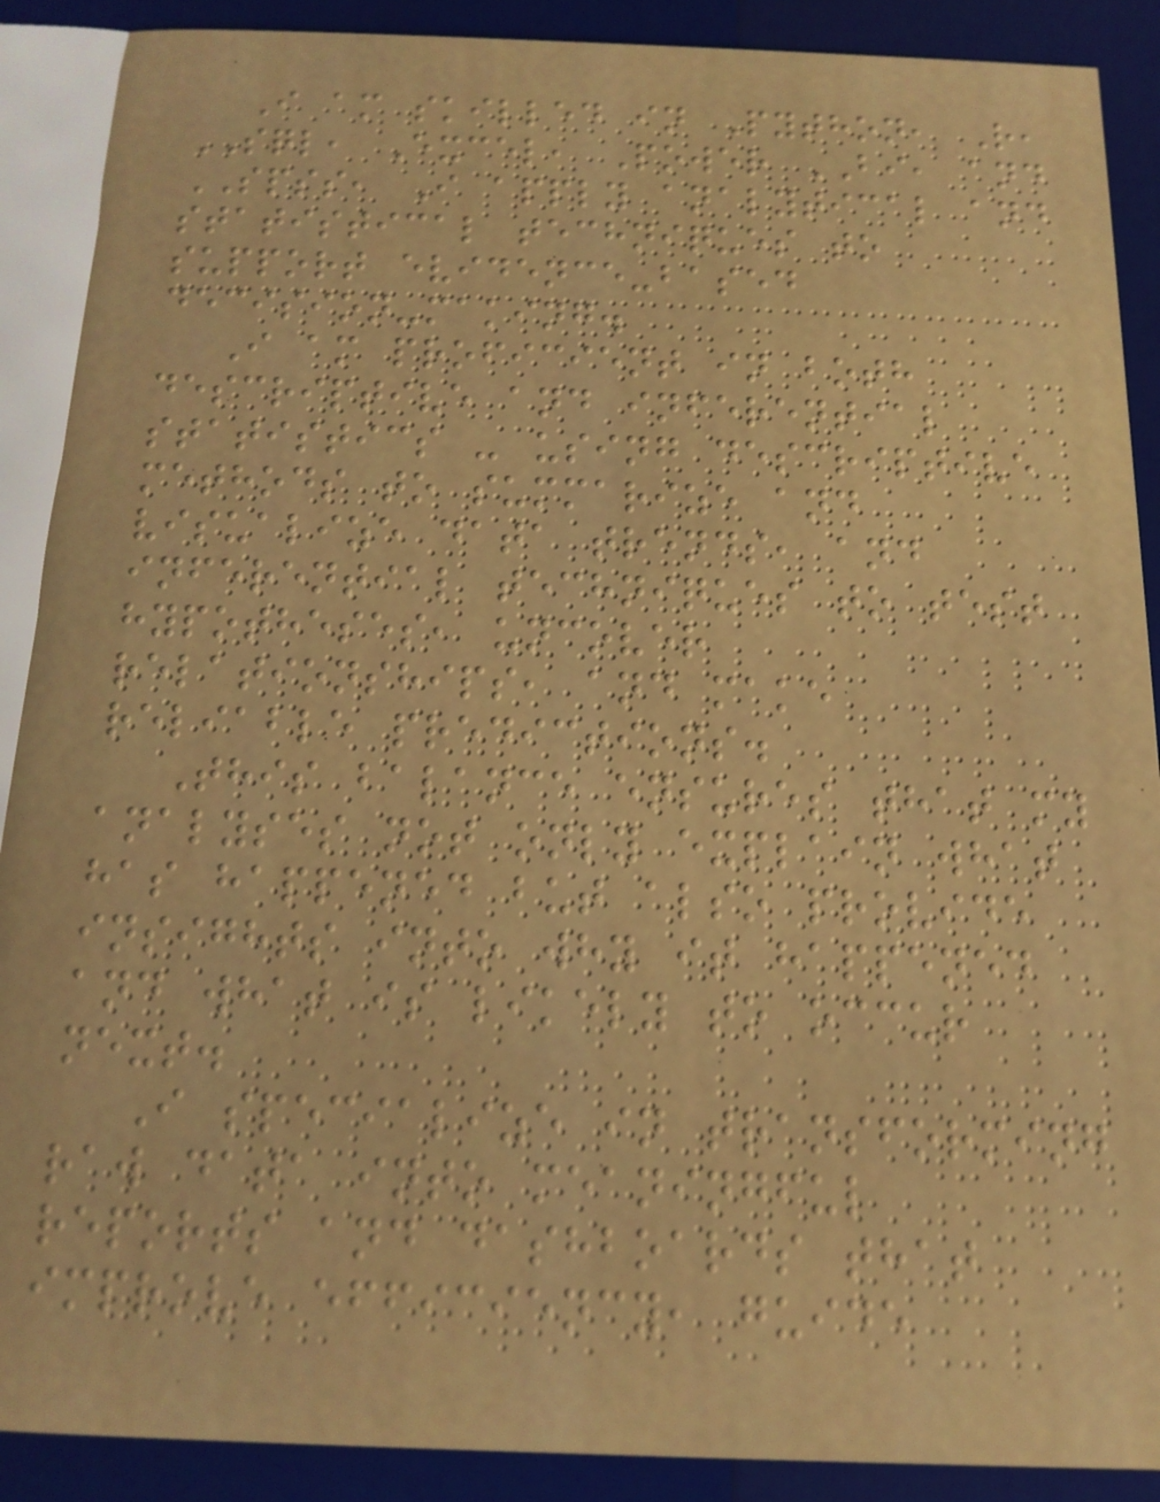I am skilled in Python, R,
SQL, Excel, Power BI, and
SPSS, I apply analytical and
statistical techniques to
support evidence-based
decision-making.
I am proficient in both
descriptive and inferential
statistics - using descriptive
methods to summarize and
visualize data trends, and
inferential techniques to test
hypotheses, uncover
relationships, and make
reliable predictions.
This balance ensures that my
analyses not only explain what
has happened but also provide
insights into why it happened
and what is likely to occur
next.
I specialize in transforming
raw data into meaningful
reports and dashboards that
improve efficiency, guide
